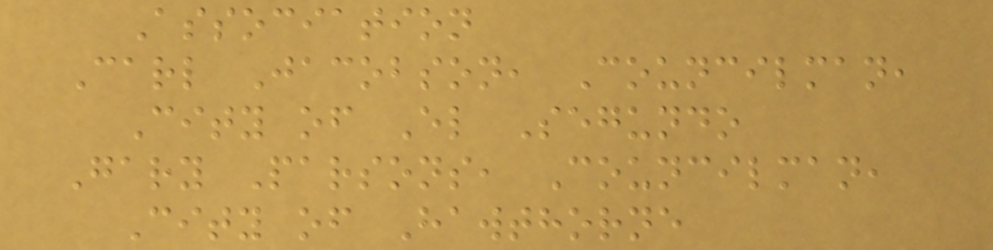Association
Carl Jacobson, Councilman,
City of El Segundo
Gary Parsons, Councilman,
City of Hawthorne
